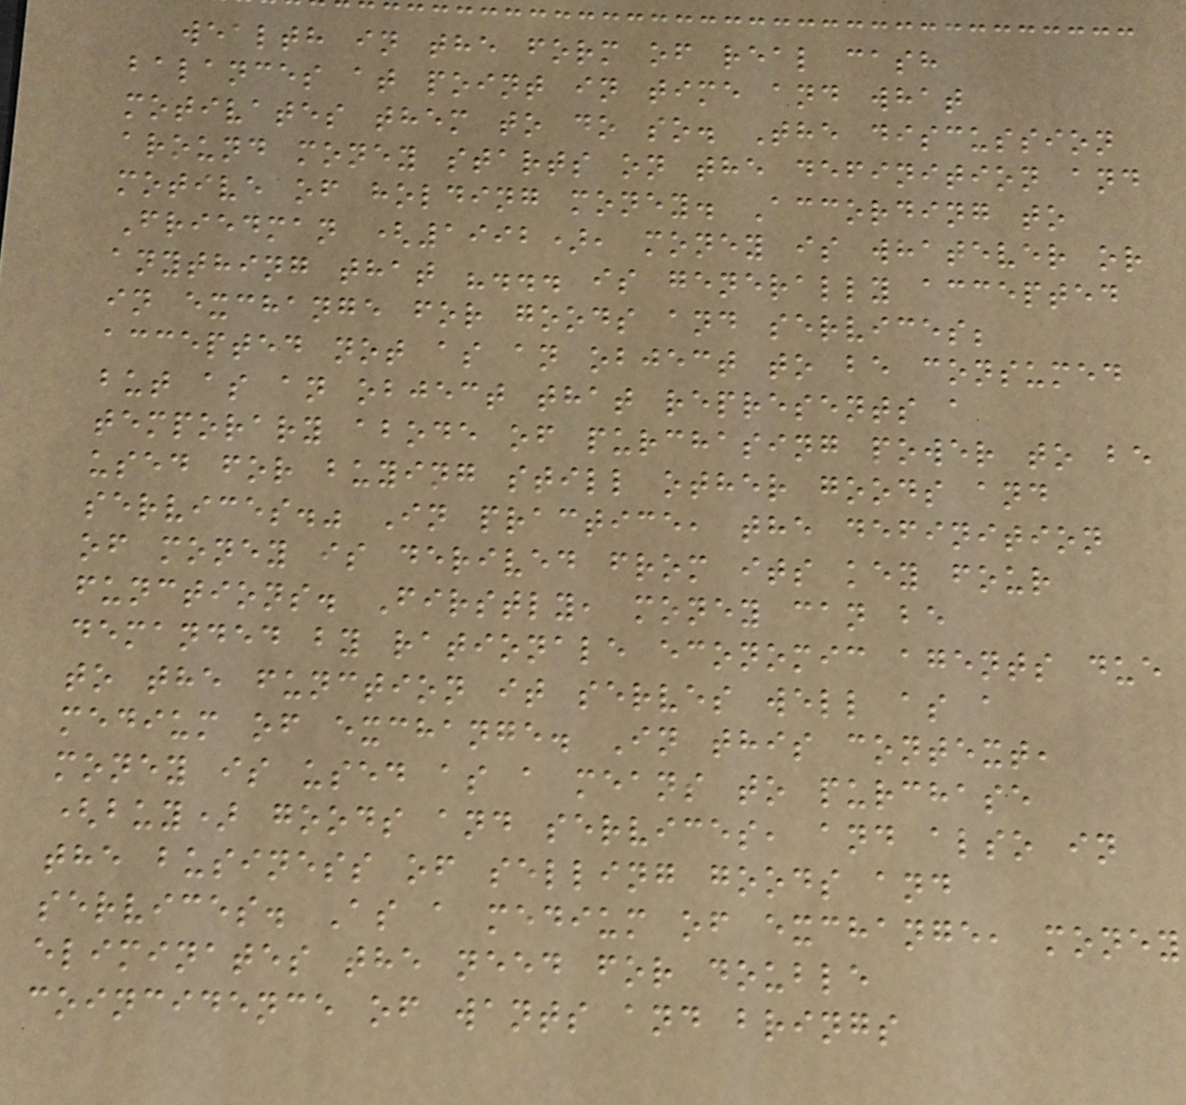wealth in the form of real cash
balances at point in time and what
motivates them to do so. The discussion
around money starts on the definition and
motive of holding money. According to
Friedman (1992), money is whatever or
anything that "... is generally accepted
in exchange for goods and services;
accepted not as an object to be consumed
but as an object that represents a
temporary abode of purchasing power to be
used for buying still other goods and
services." In practice, the definition
of money is derived from its key four
functions. Firstly, money can be
demanded by rationale economic agents due
to the function it serves well as a
medium of exchange. In this context,
money is used as a means to purchase
(buy) goods and services, and also in
the business of selling goods and
services. As a medium of exchange, money
eliminates the need for double
coincidence of wants and brings
